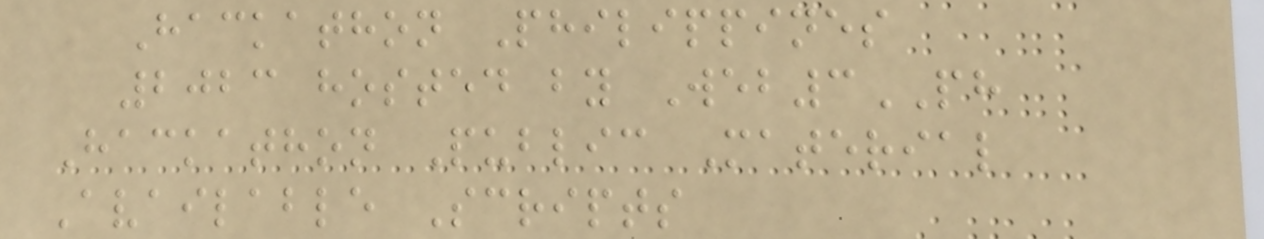Hackathon Philippines
2023 hosted by Web3PH
Hackathon Public Material
Available Scripts
